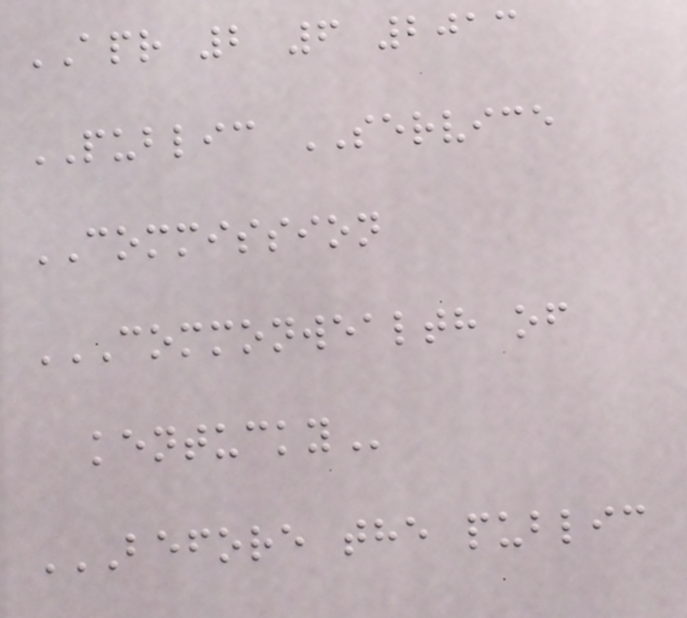APR 2 6 2013
PUBLIC SERVICE
COMMISSION
COMMONWEALTH OF
KENTUCKY
BEFORE THE PUBLIC
